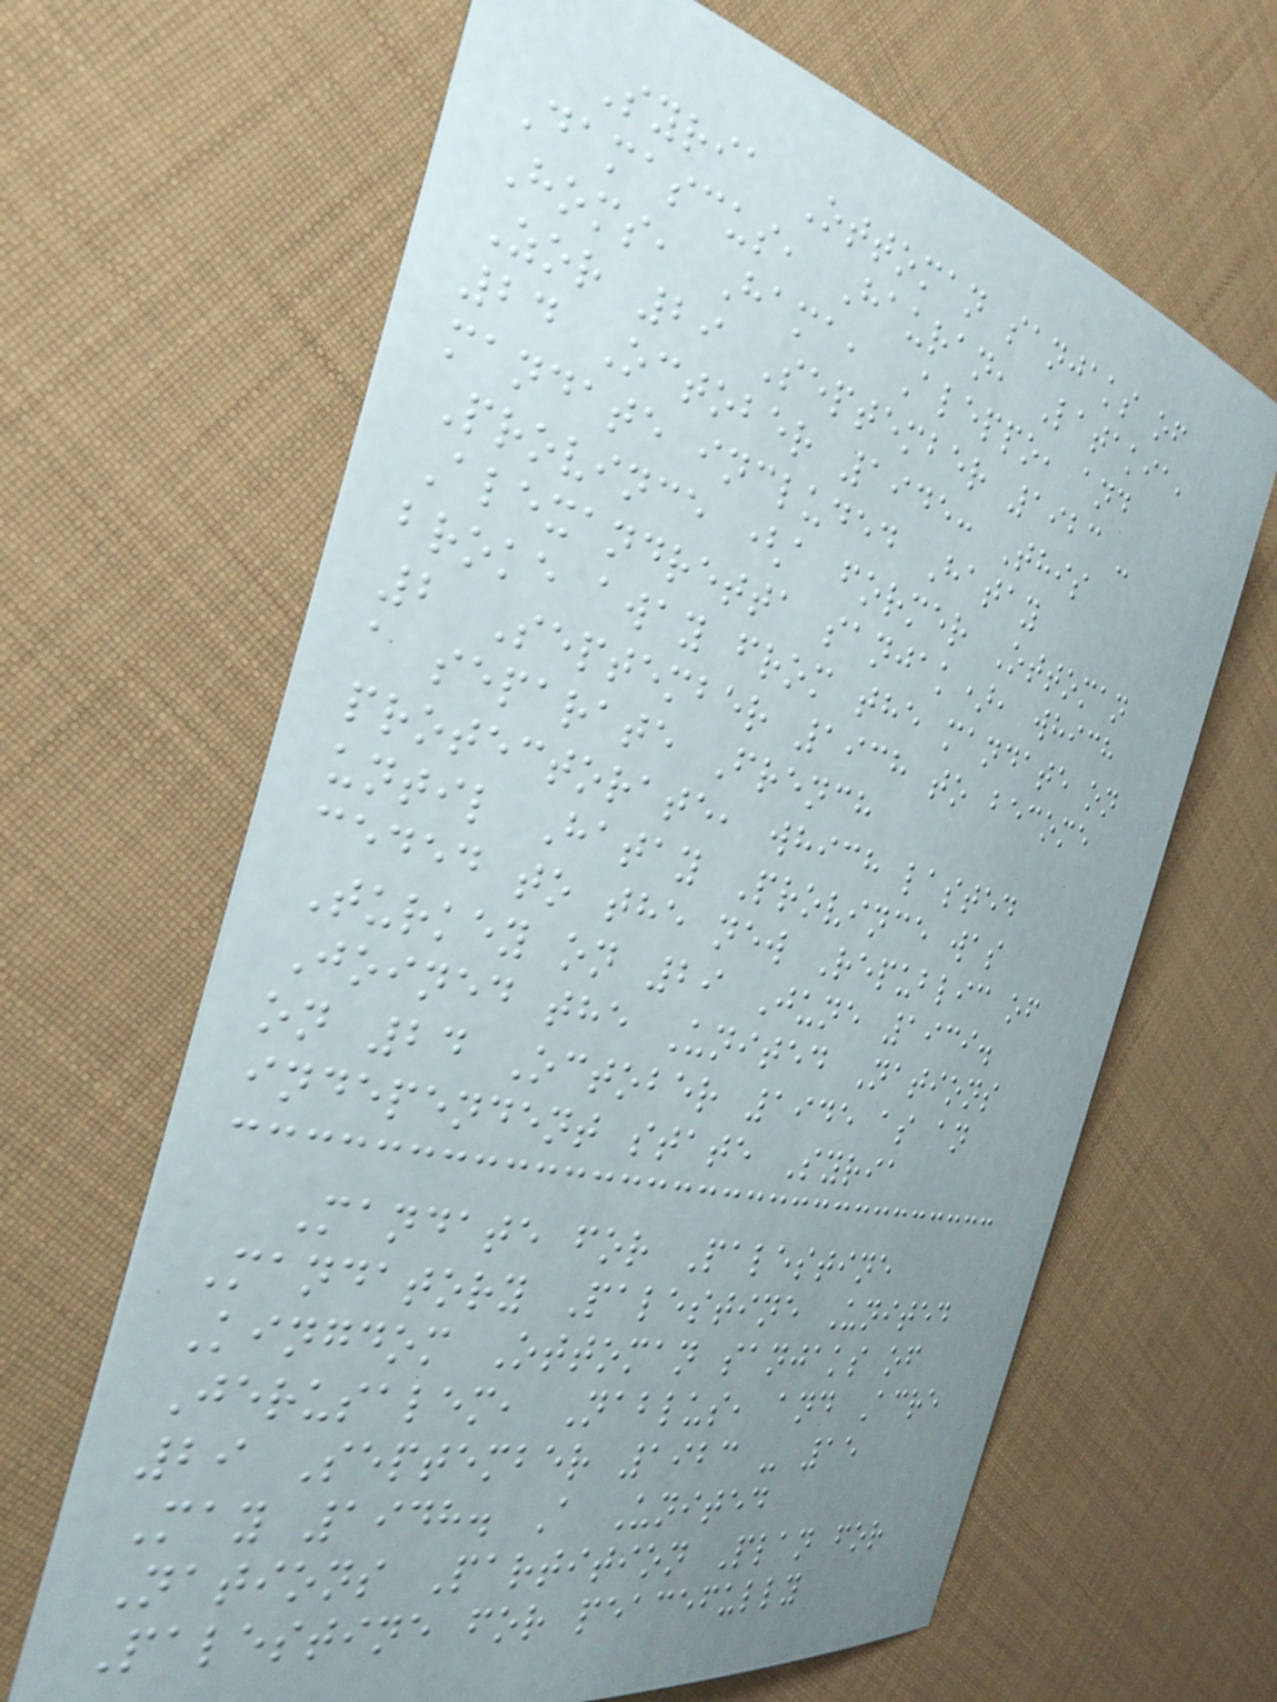Syria Ottoman sanjaks of
Damascus, Hauran, Latakia,
Homs, Hama, Aleppo, and
Zor 29 September 1923 -
24 October 1945: This
mandate included Hatay
Province (a former Ottoman
Alexandretta sanjak), which
broke away from the mandate on
2 September 1938 to become
a separate French
protectorate, which lasted
until Hatay Province was
ceded to the new Republic of
Turkey on 29 June 1939.
Joined the United Nations
on 24 October 1945 as an
independent state Syria
Mandate for Palestine
Mandatory Palestine United
Kingdom Ottoman sanjaks of
Jerusalem, Nablus, and Acre
29 September 1923 - 15
May 1948. A United
Nations Partition Plan for
Palestine for peacefully
